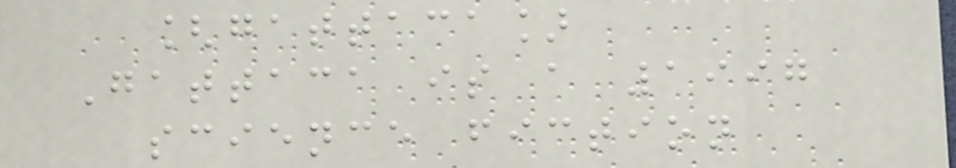[gattaca]
Gattaca is a 1997
science fiction
